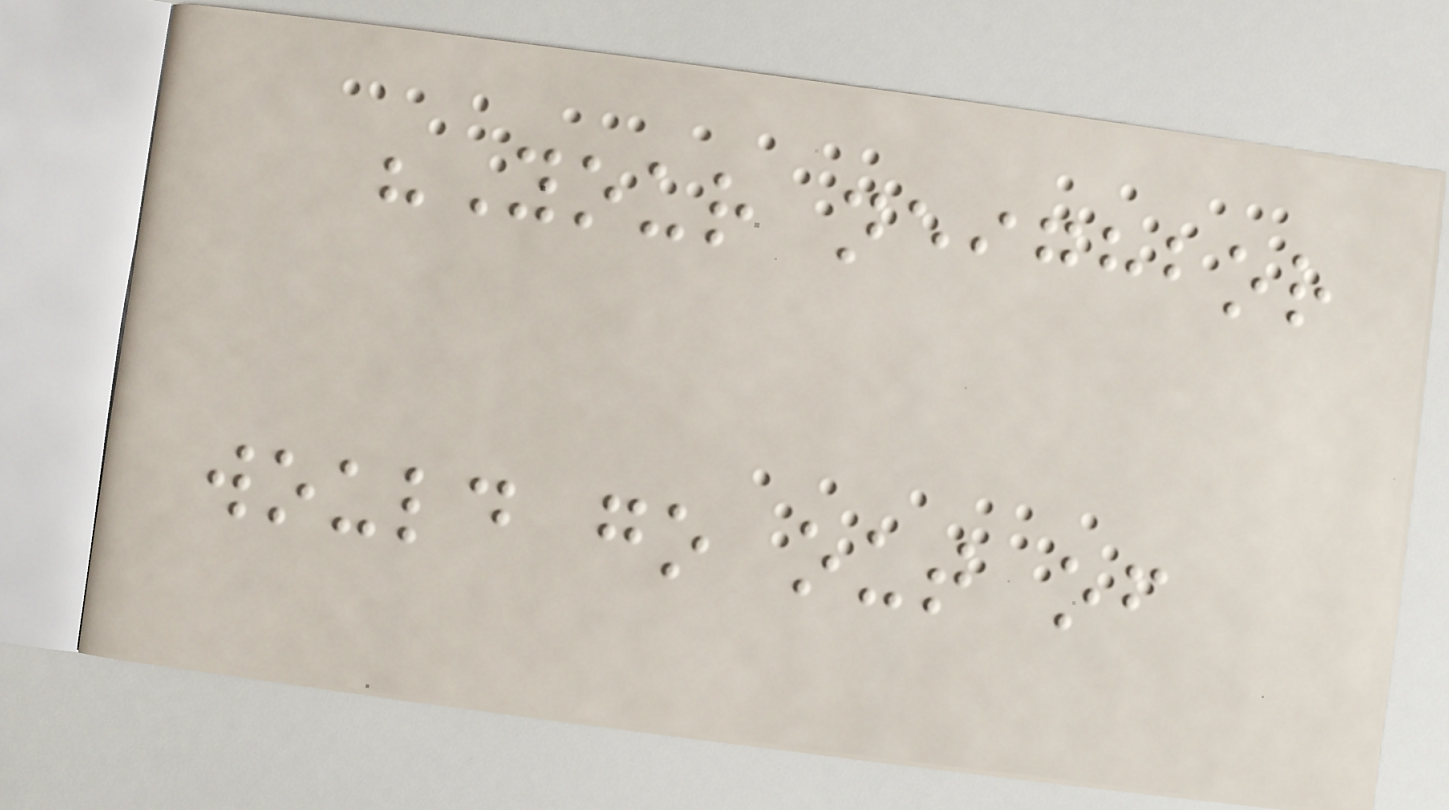"Your neighbor
would go out of
